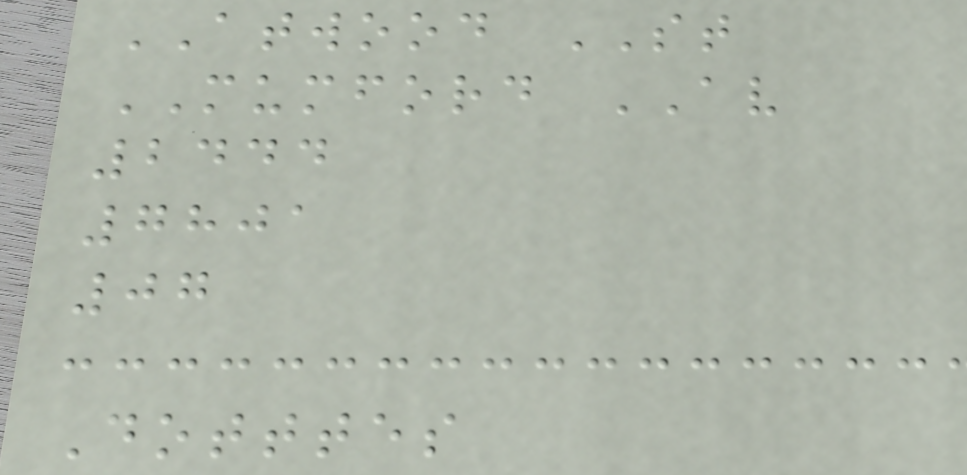ATWOOD ST
MUMFORD AV
2444
7801
07
Dotttes
